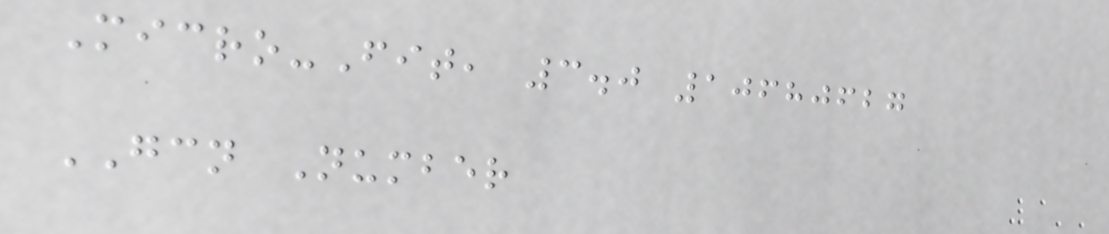Micro-Fit, 3.0 10680627
GCN Number
